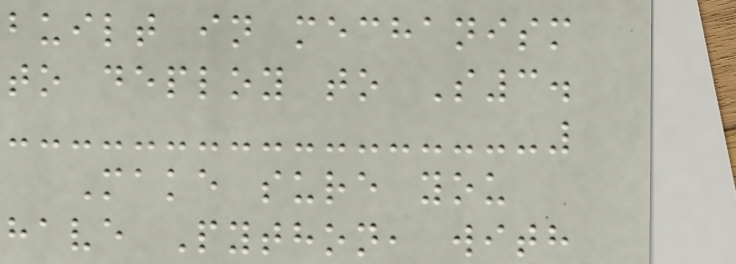built in mechanism
to deploy to S3.
Make sure you
have Python, with
